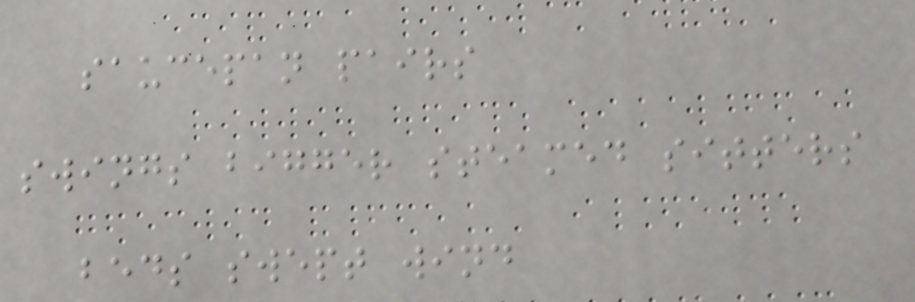saucepan pairs
swings bigger steamed sitters
beds swept wind
